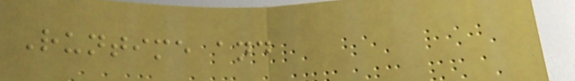Runtime and
